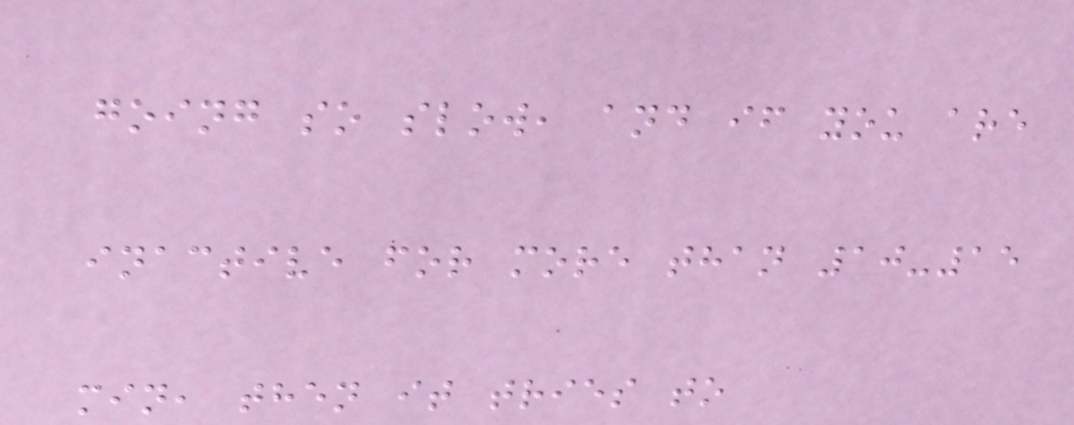going so slow, and if you are
inactive for more than 10-15
min, then it tries to
